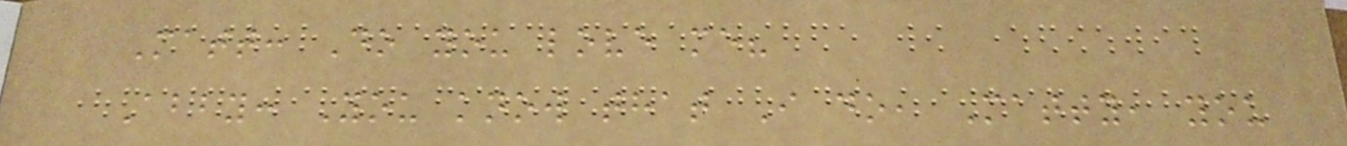Matt: Do you love me?
Abby: You know that I do, Matty, you
